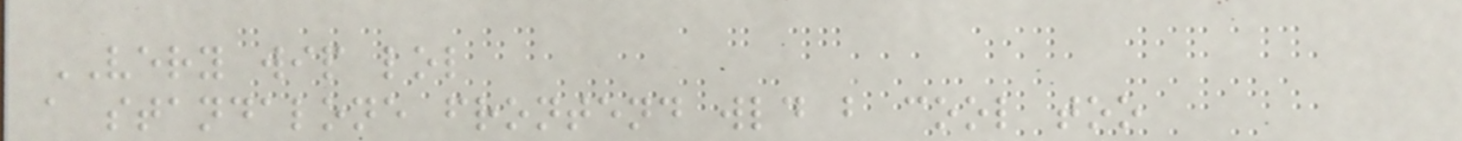VERY wip lol
a standalone frontend wld b cool too
